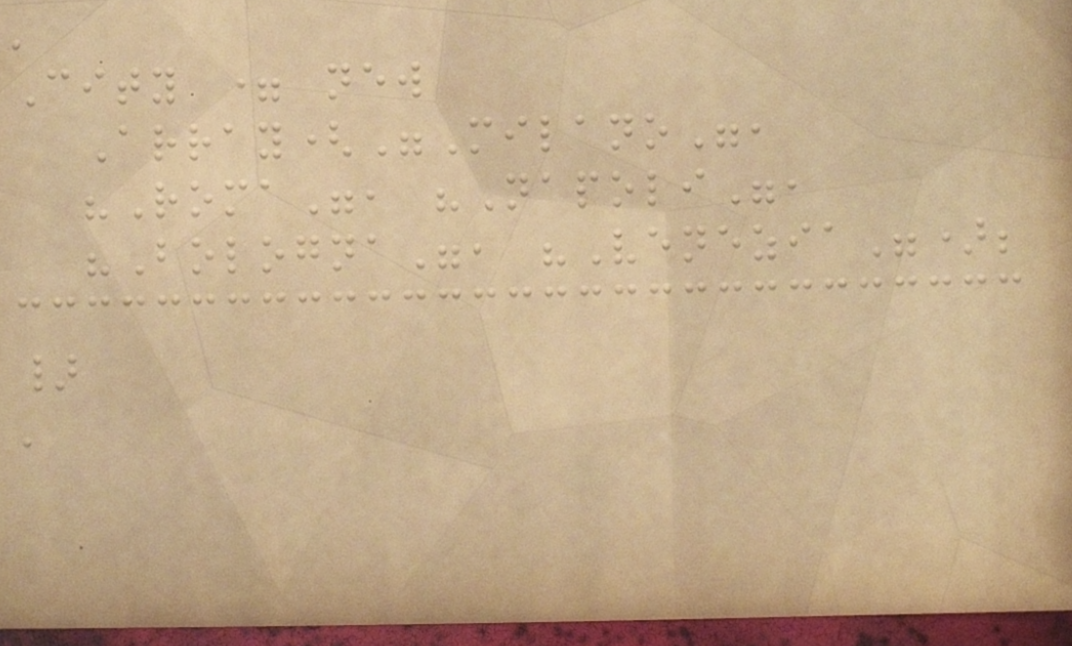'
City = new
Array("Milano",
"Roma", "Napoli",
"Bologna", "Venezia");
}
'
